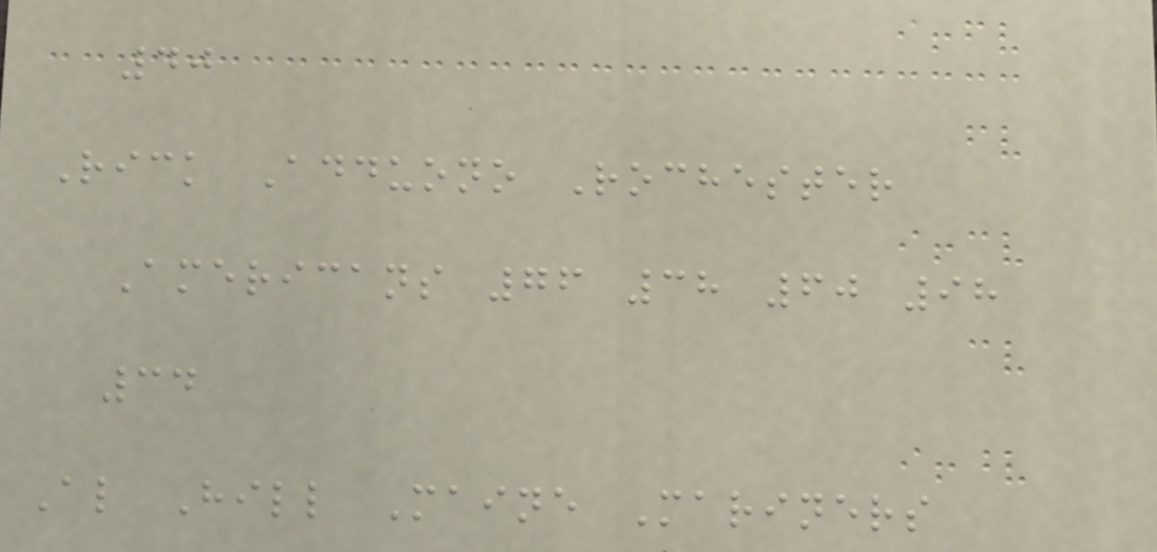40
Rick Adduono Rochester
Americans 76 38 60 98
34
Al Hill Maine Mariners
